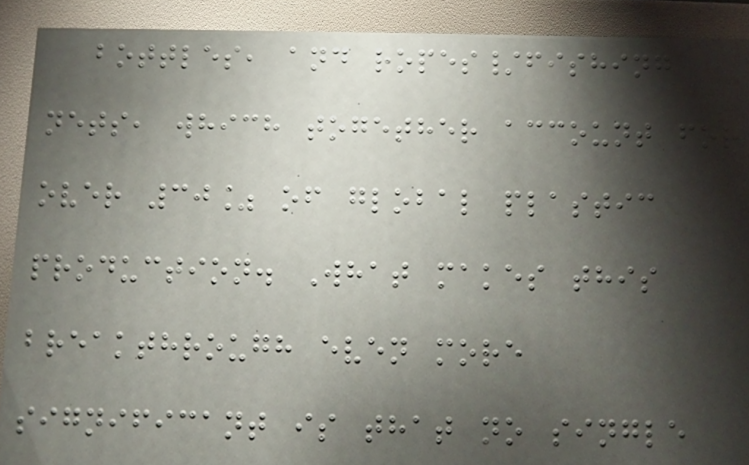bottles, and ropes/fishing
nets, which together account for
over 30% of global plastic
production. What makes this
breakthrough even more
significant is that no single
